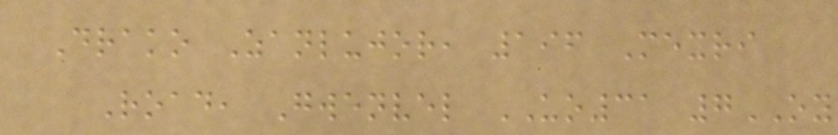Drako Zanlujor, 196 Mexri
Road, Gwenvel UO31 7OY
